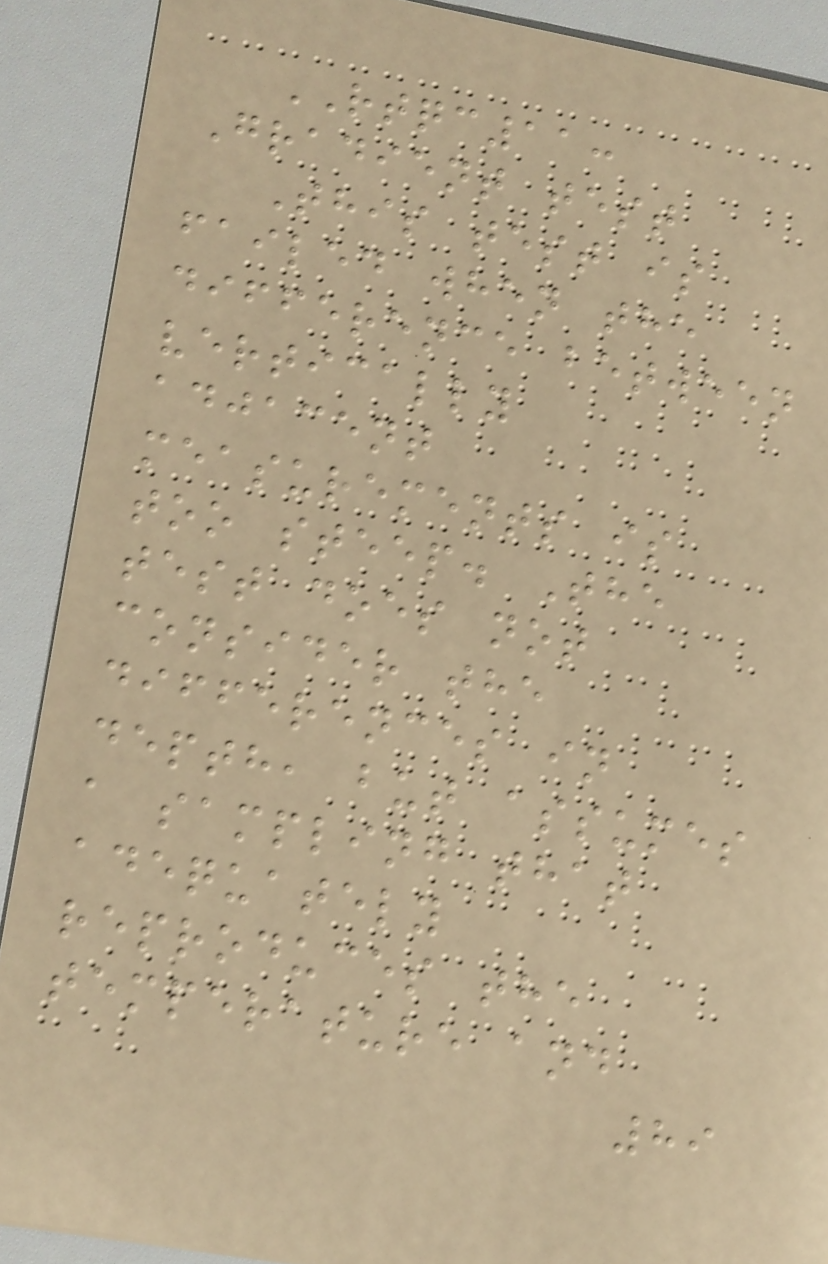RTQC11:
Gradient test
This test is
failed when the
difference between
vertically
adjacent
measurements is
too steep. The
test does not
consider the
differences in
depth, but assumes
a sampling that
adequately
reproduces the
temperature and
89
